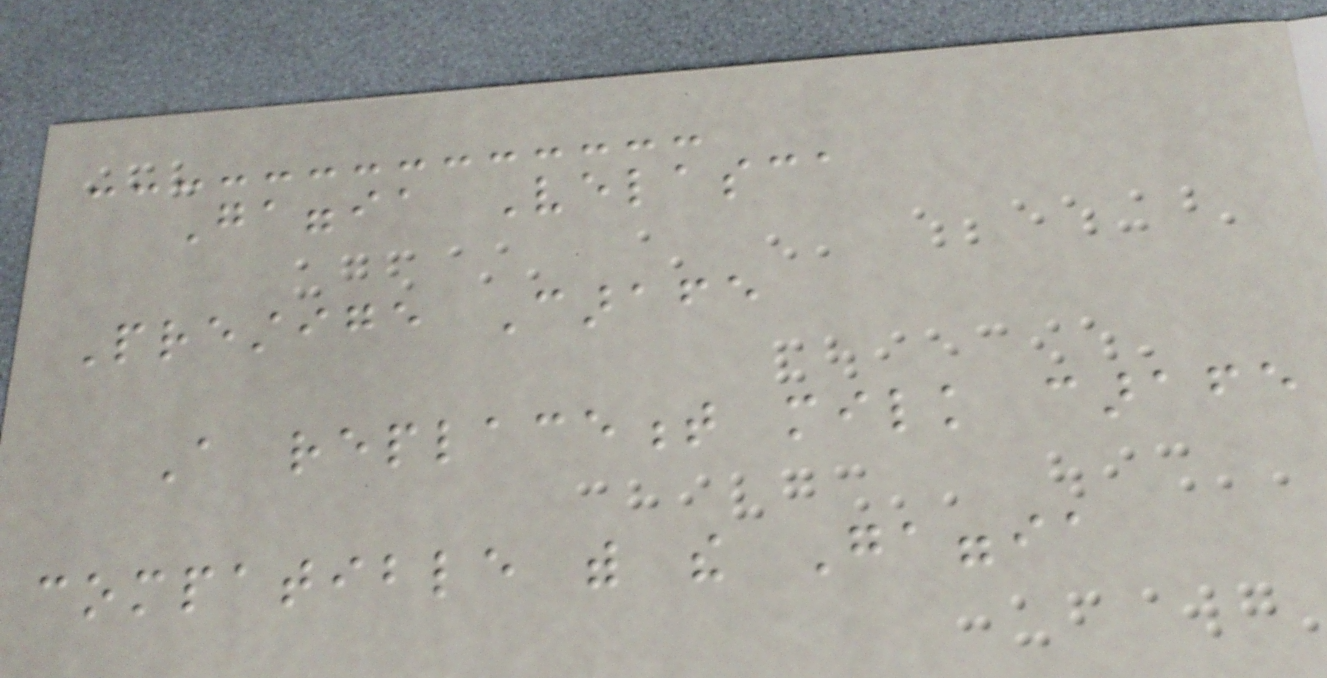Gaggia Velasca
Prestige Carafe
A replacement milk carafe
compatible with the Gaggia
